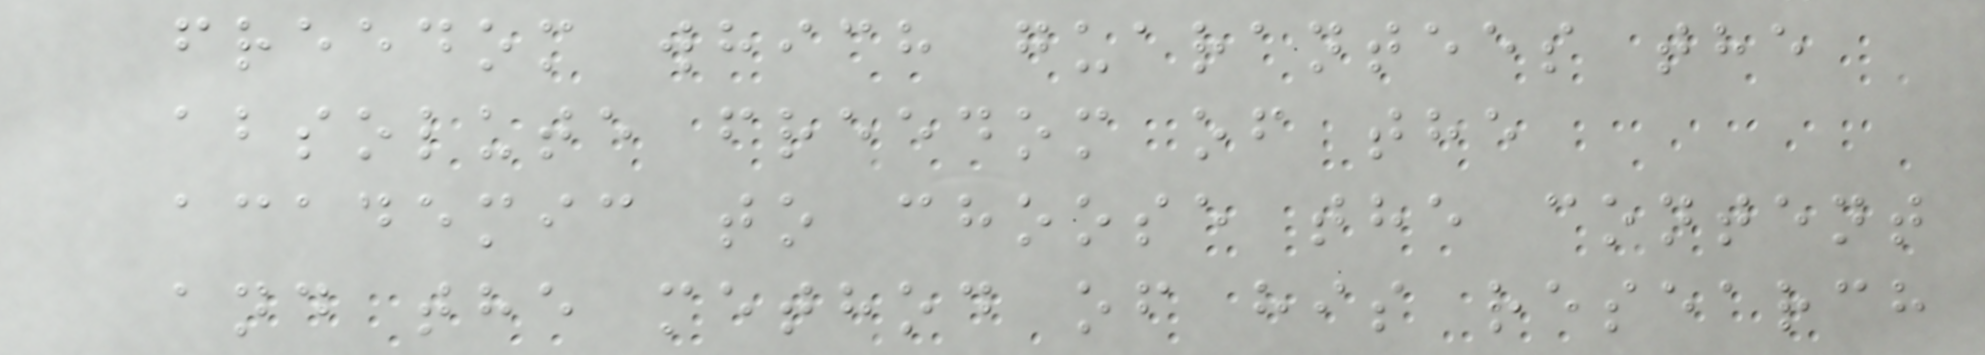freedom which guarantees the
absolute freedom of the
academic to choose the content
and the method of his research
